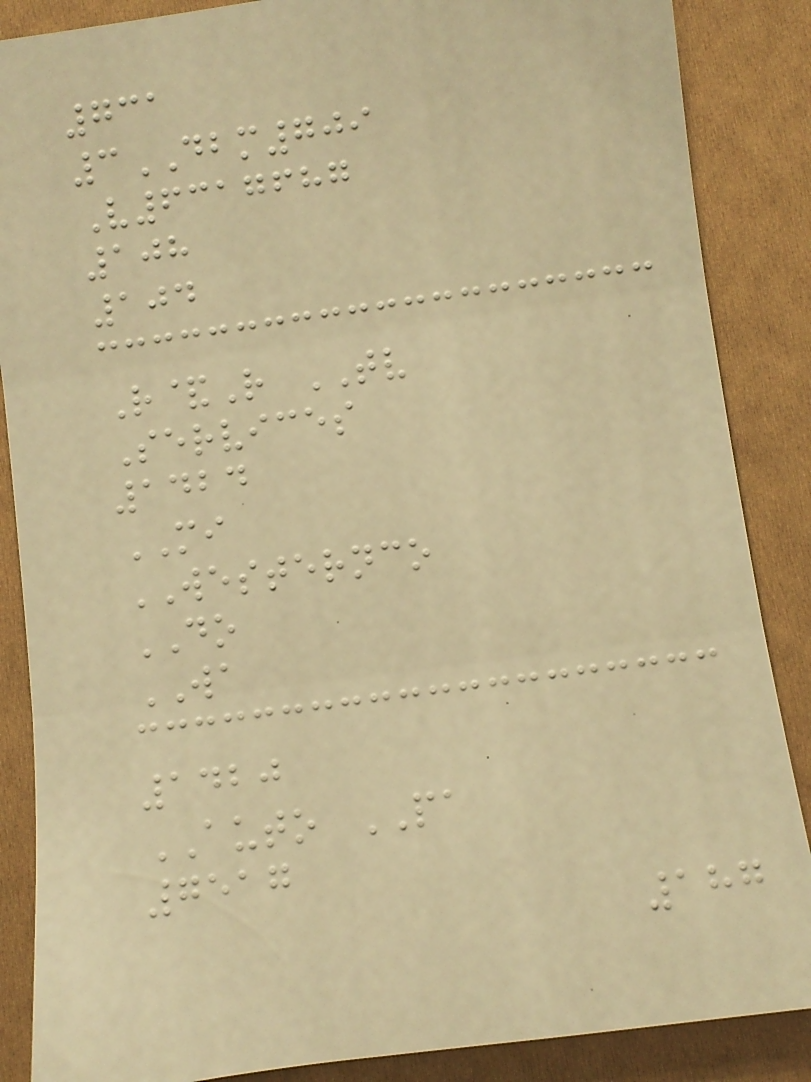731
3DBM709
V6317687
108
104
R&R TV
Services
1424
MI
WESTERNCO
DO
WA
1420
AUTO PA
7517
187
